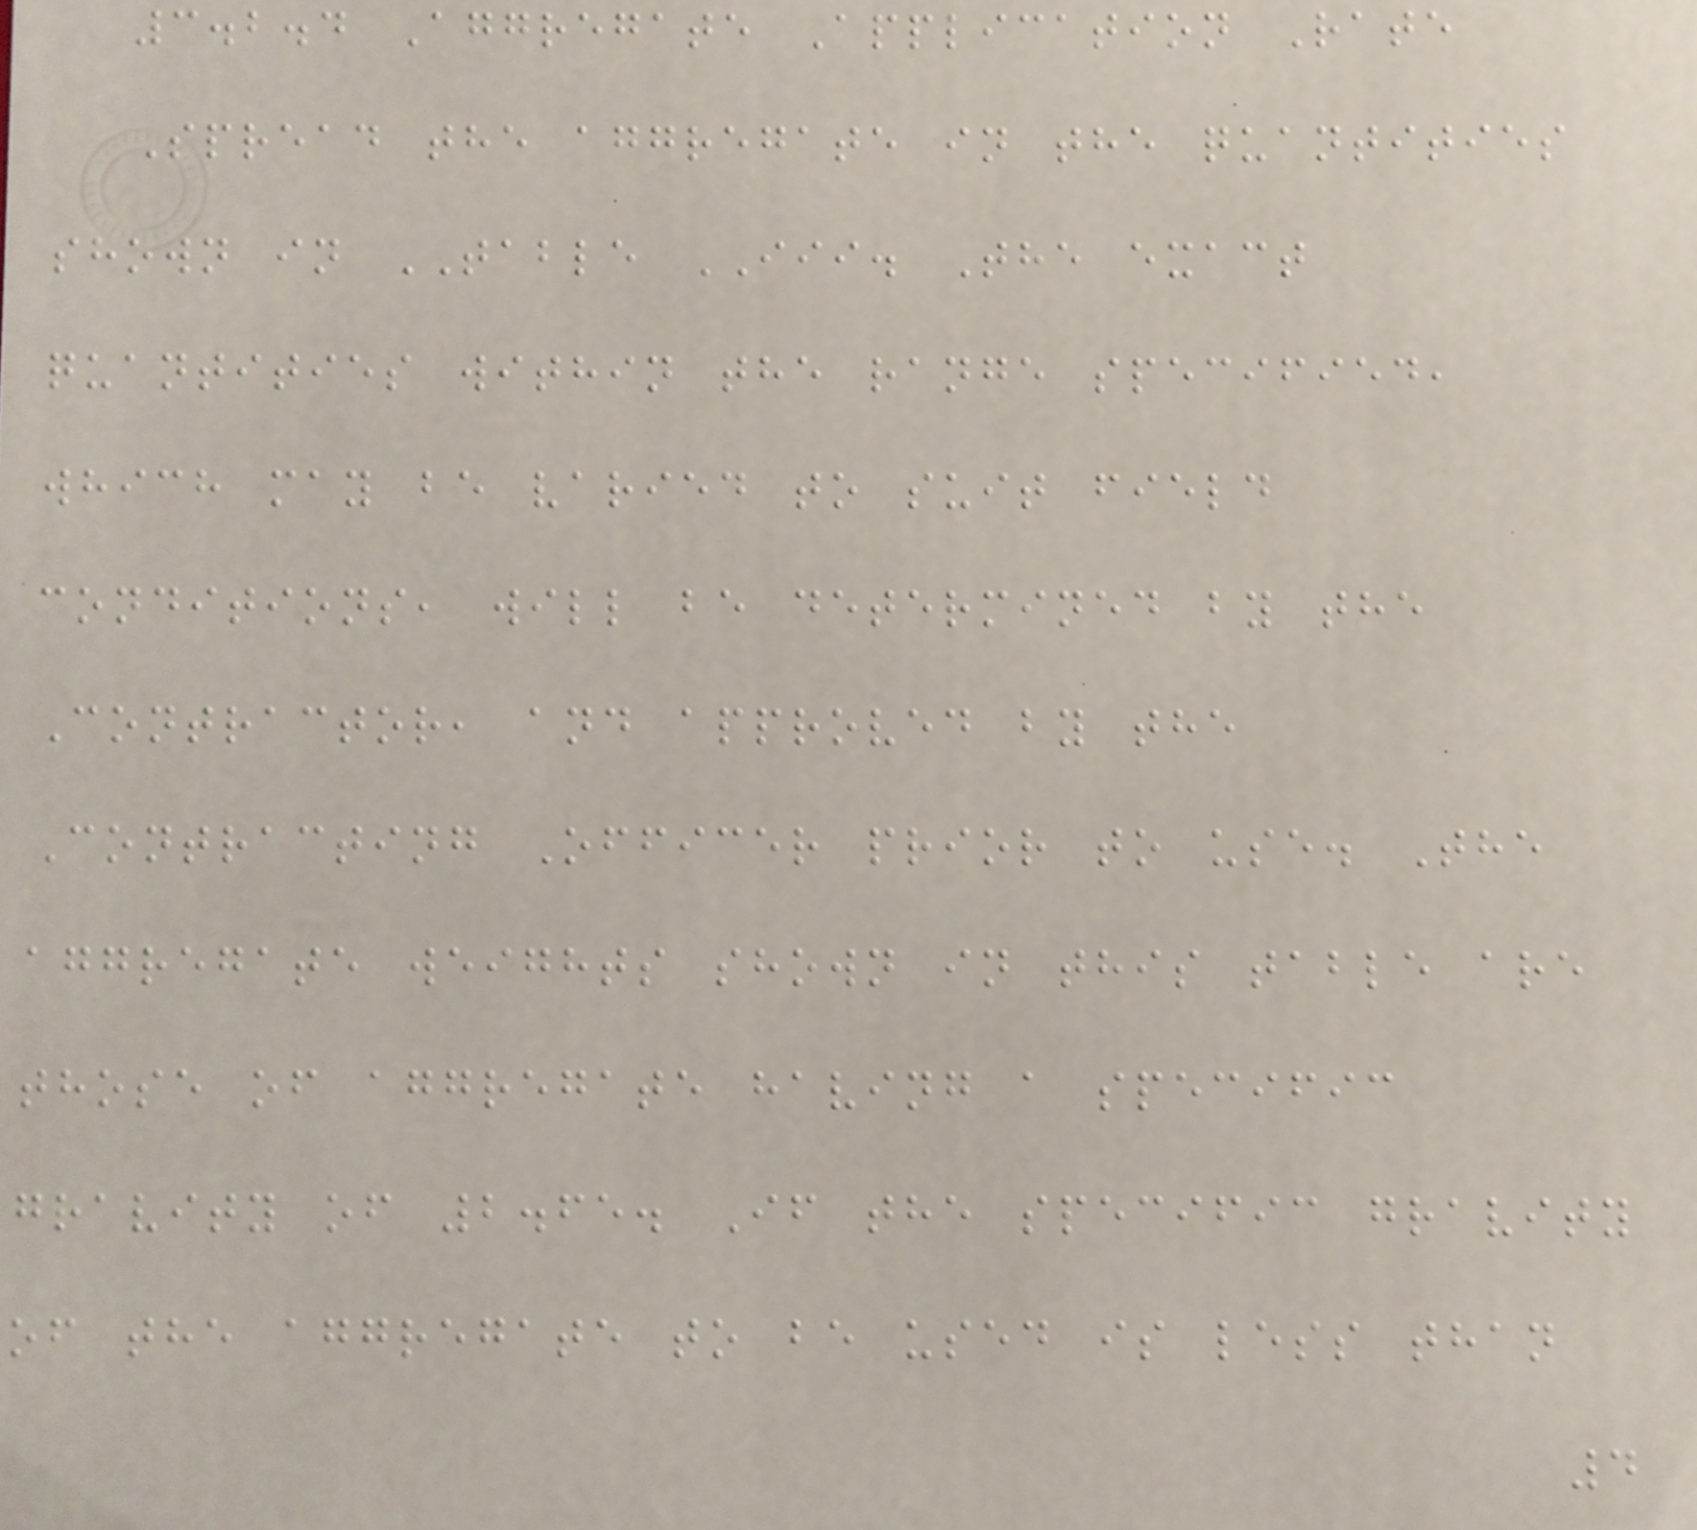3.2.4 Aggregate Application Rate
Spread the aggregate in the quantities
shown in TABLE III. The exact
quantities within the range specified,
which may be varied to suit field
conditions, will be determined by the
Contractor, and approved by the
Contracting Officer prior to use. The
aggregate weights shown in this table are
those of aggregate having a specific
gravity of 2.65. If the specific gravity
of the aggregate to be used is less than
4
